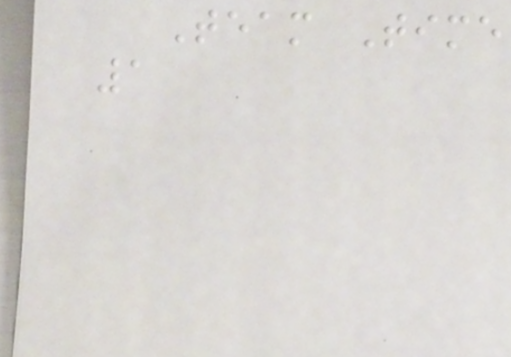Team Time
1
